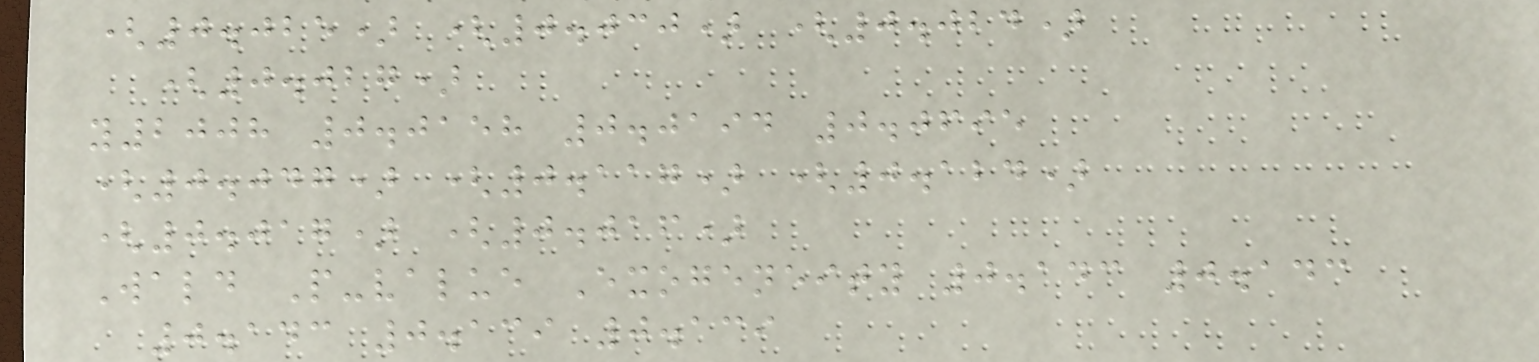(0.025) (0.030) (0.024)
(0.027)
y2008 0.0158 0.0194 0.0695
(0.047) (0.117) (0.124)
(0.017) (0.016)
Wald P-value Exogeneity 0.143 0.143
0.143 0.139 0.139
